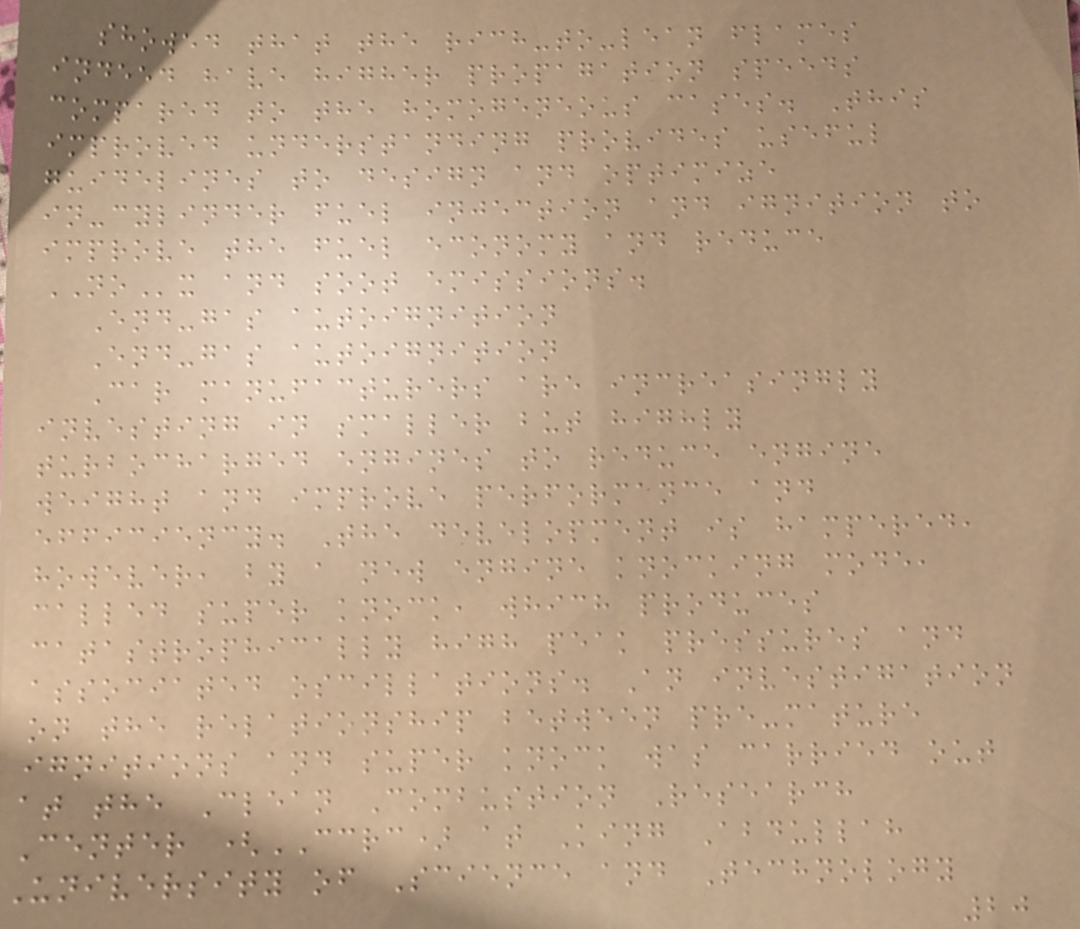showed that the rich-to-lean flames
indeed have higher propagation speeds
compared to the homogeneous cases. This
improved understanding provides useful
guidelines to design and optimize
in-cylinder fuel injection and ignition to
improve the fuel economy and reduce
NOx and soot emissions.
End-gas autoignition
End-gas autoignition
Car manufacturers are increasingly
investing in smaller but highly
turbocharged engines to reduce engine
weight and improve performance and
efficiency. The development is hampered,
however, by a new engine knocking mode,
called super knock, which produces
catastrophically high peak pressures and
associated oscillations. An investigation
on the relationship between pre-mature
ignitions and super knock was carried out
at the Clean Combustion Research
Center (CCRC) at King Abdullah
University of Science and Technology
20
